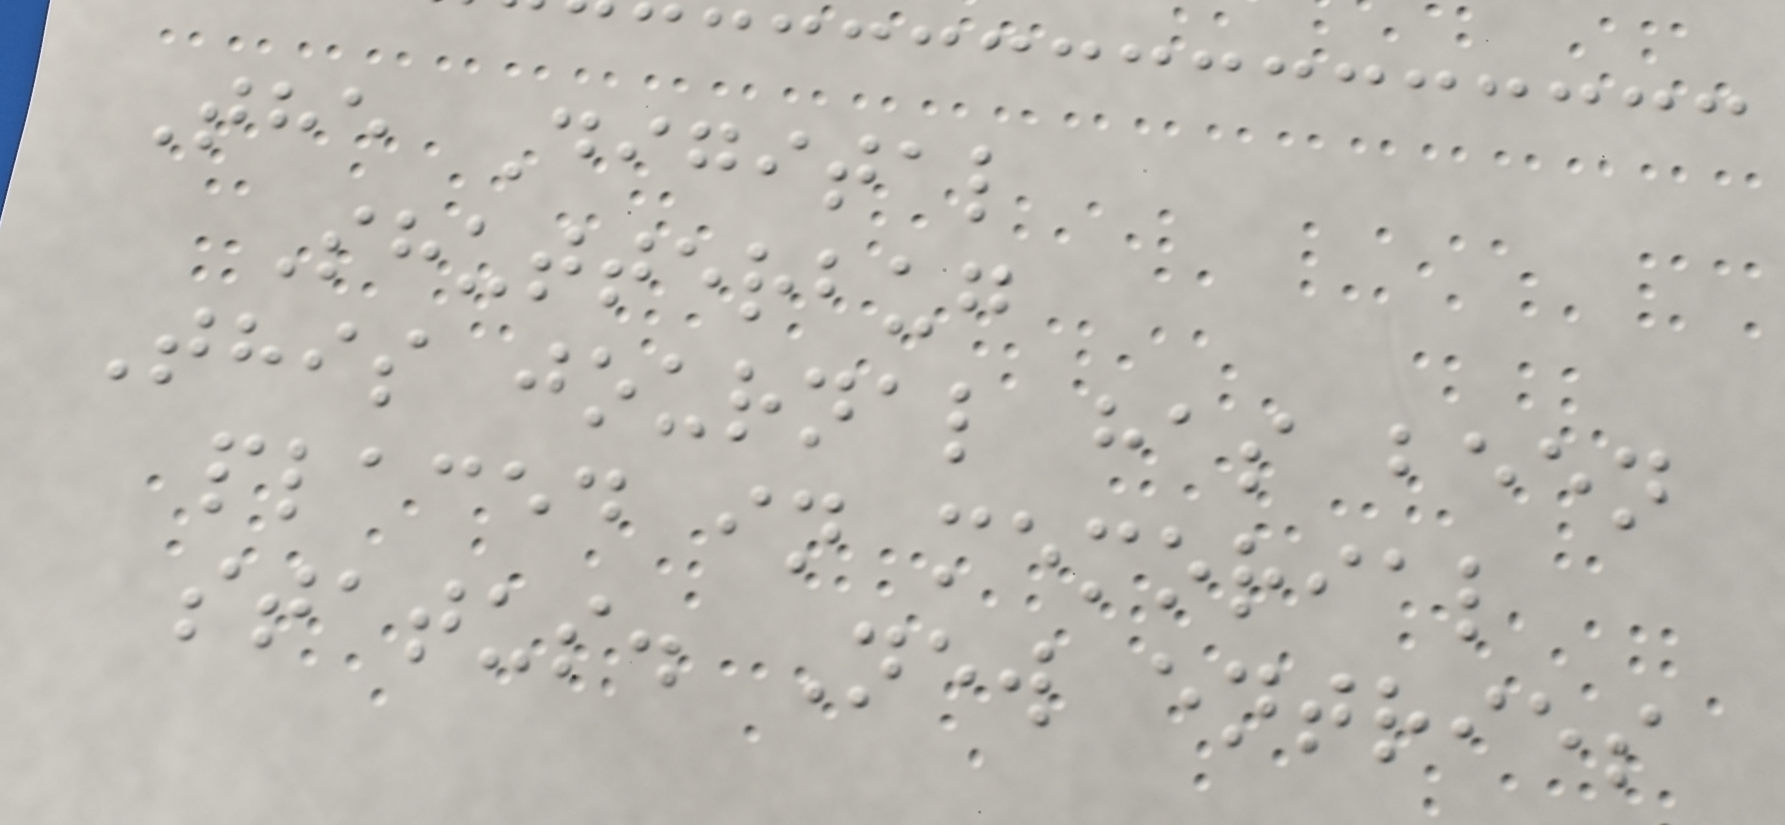The Digital
Shutterbug
This journal has been
placed in memorial
status. New entries
